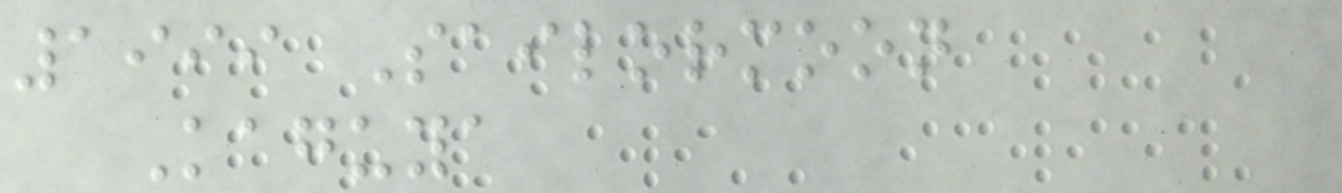1999 Sailormoon
Kaguya
